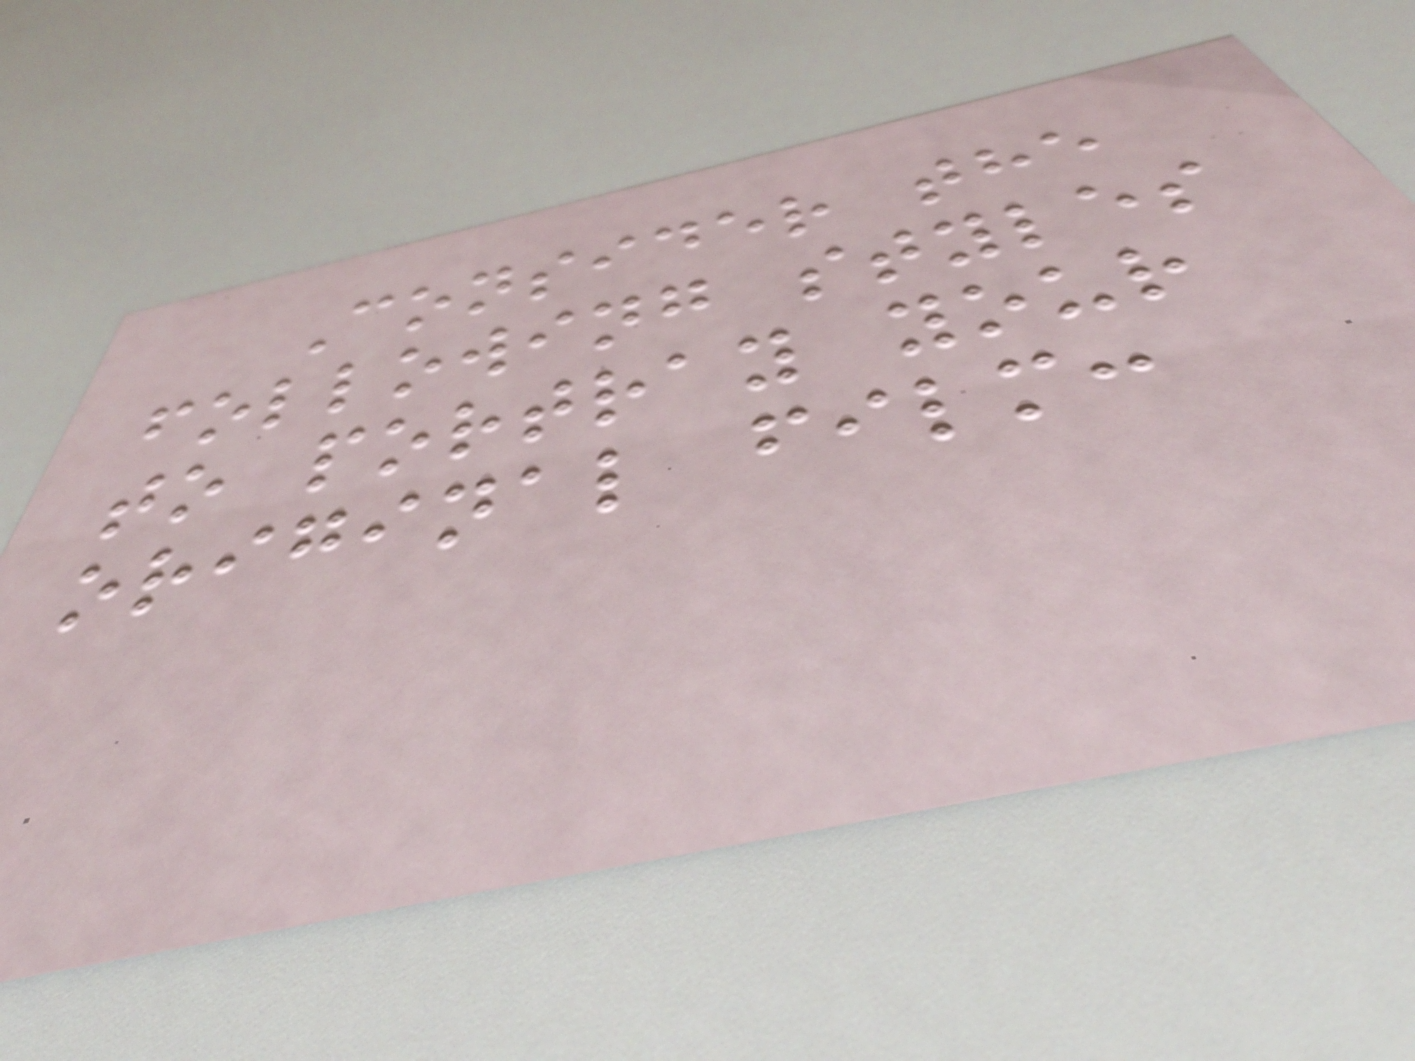Consider the
following styles
to portray your
original film:
